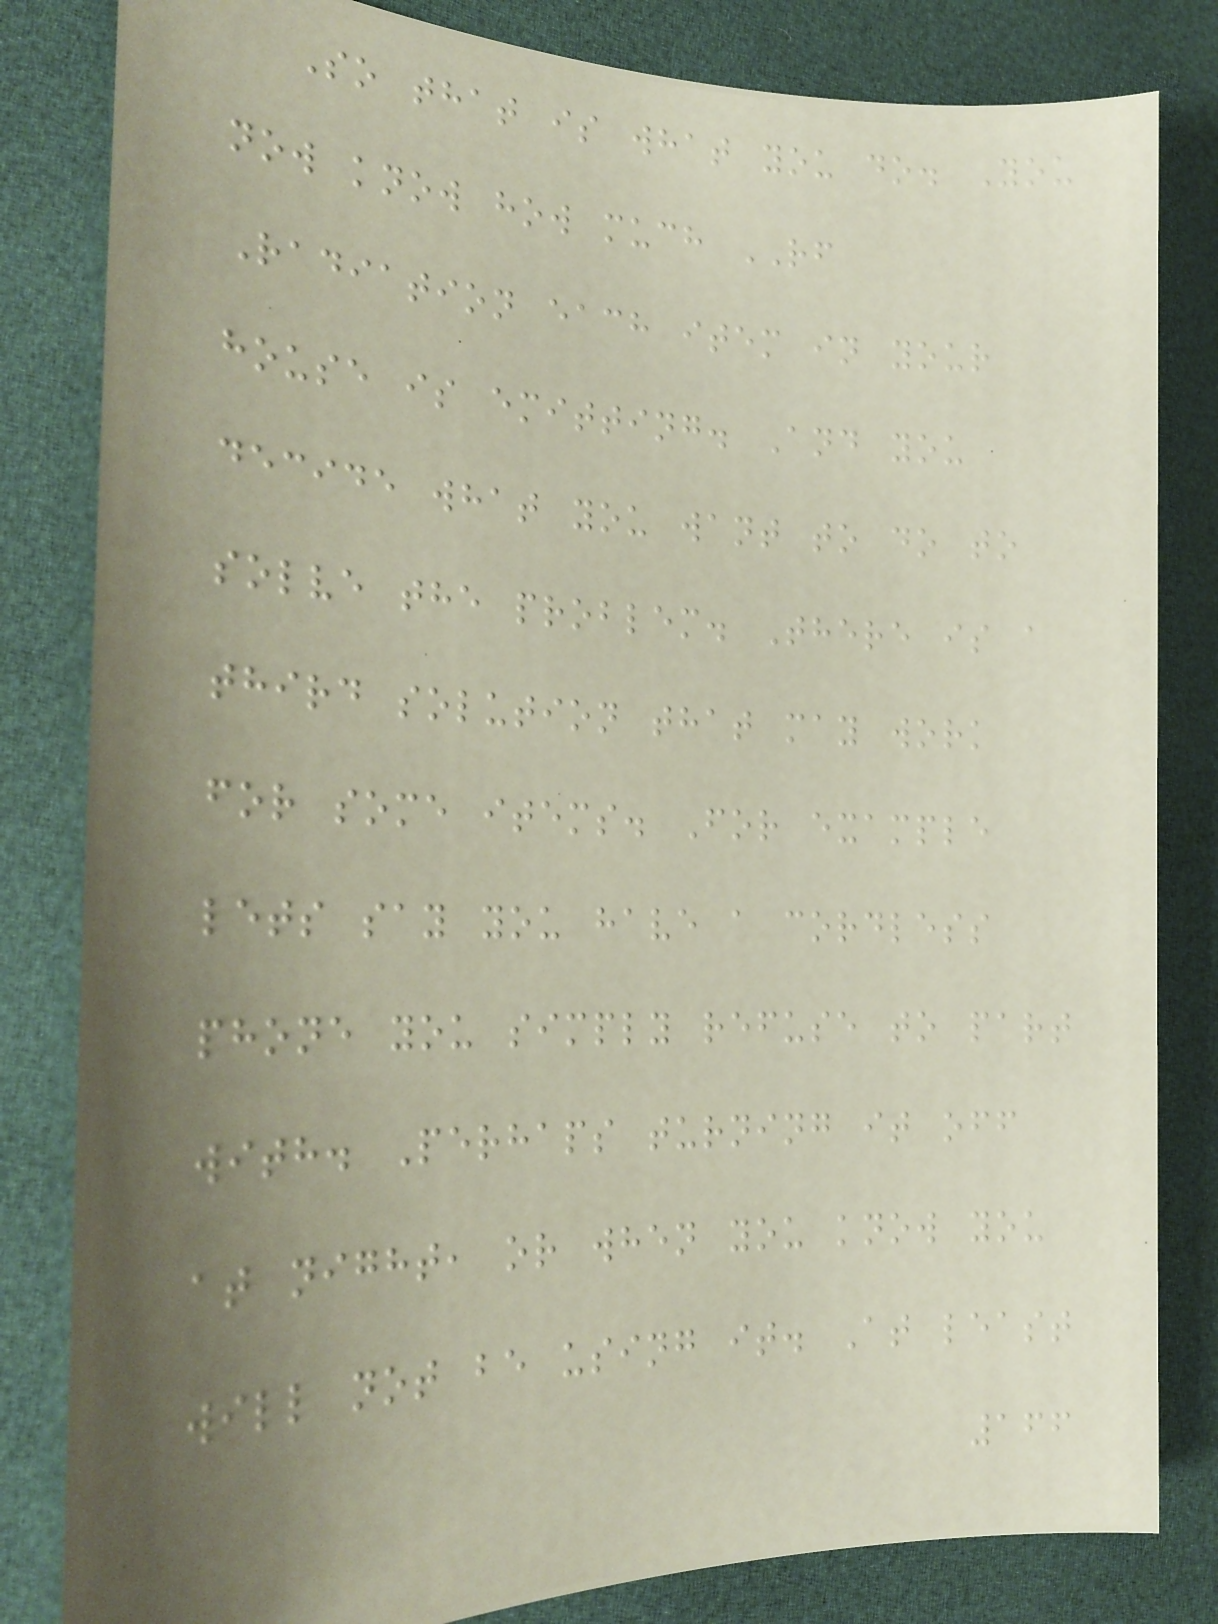So that is what you do. You
now know how much RF
Radiation each item in your
house is emitting. And you
decide what you want to do to
solve the problem. There is a
third solution that may work
for some items. For example
lets say you have a cordless
phone you simply refuse to part
with. Perhaps turning it off
at night, or when you know you
will not be using it. At least
166
